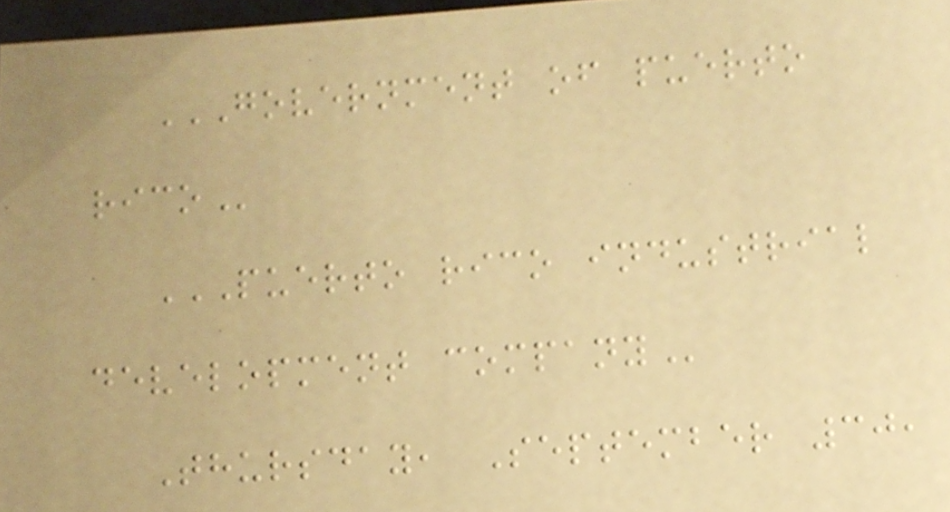GOVERNMENT OF PUERTO
RICO
PUERTO RICO INDUSTRIAL
DEVELOPMENT COMPANY
Thursday, September 30,
